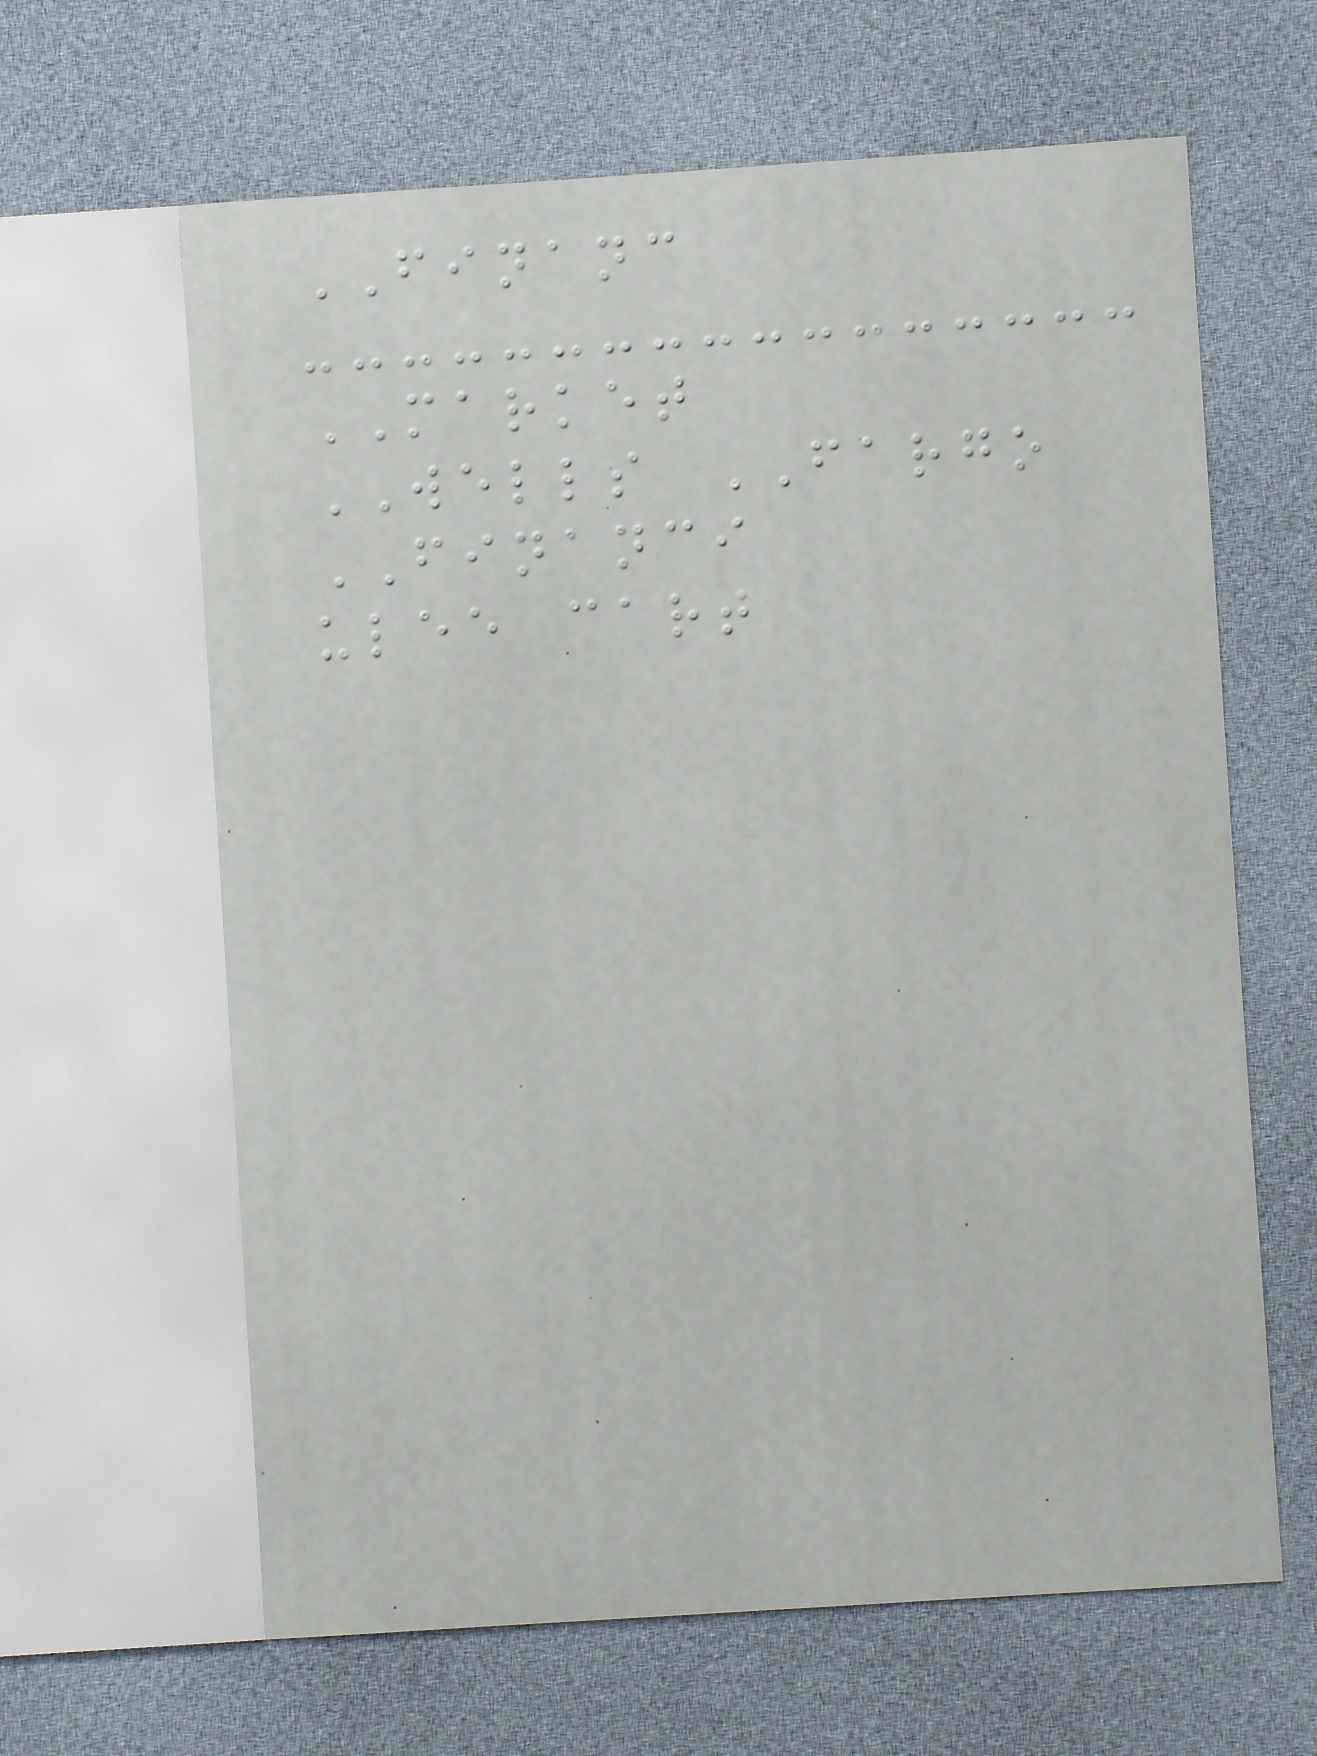FINANC
MARKET
WELLS FARGO
FINANCI
ulee cart
